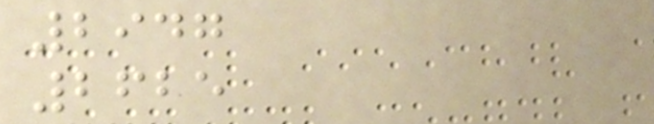2947
2625
